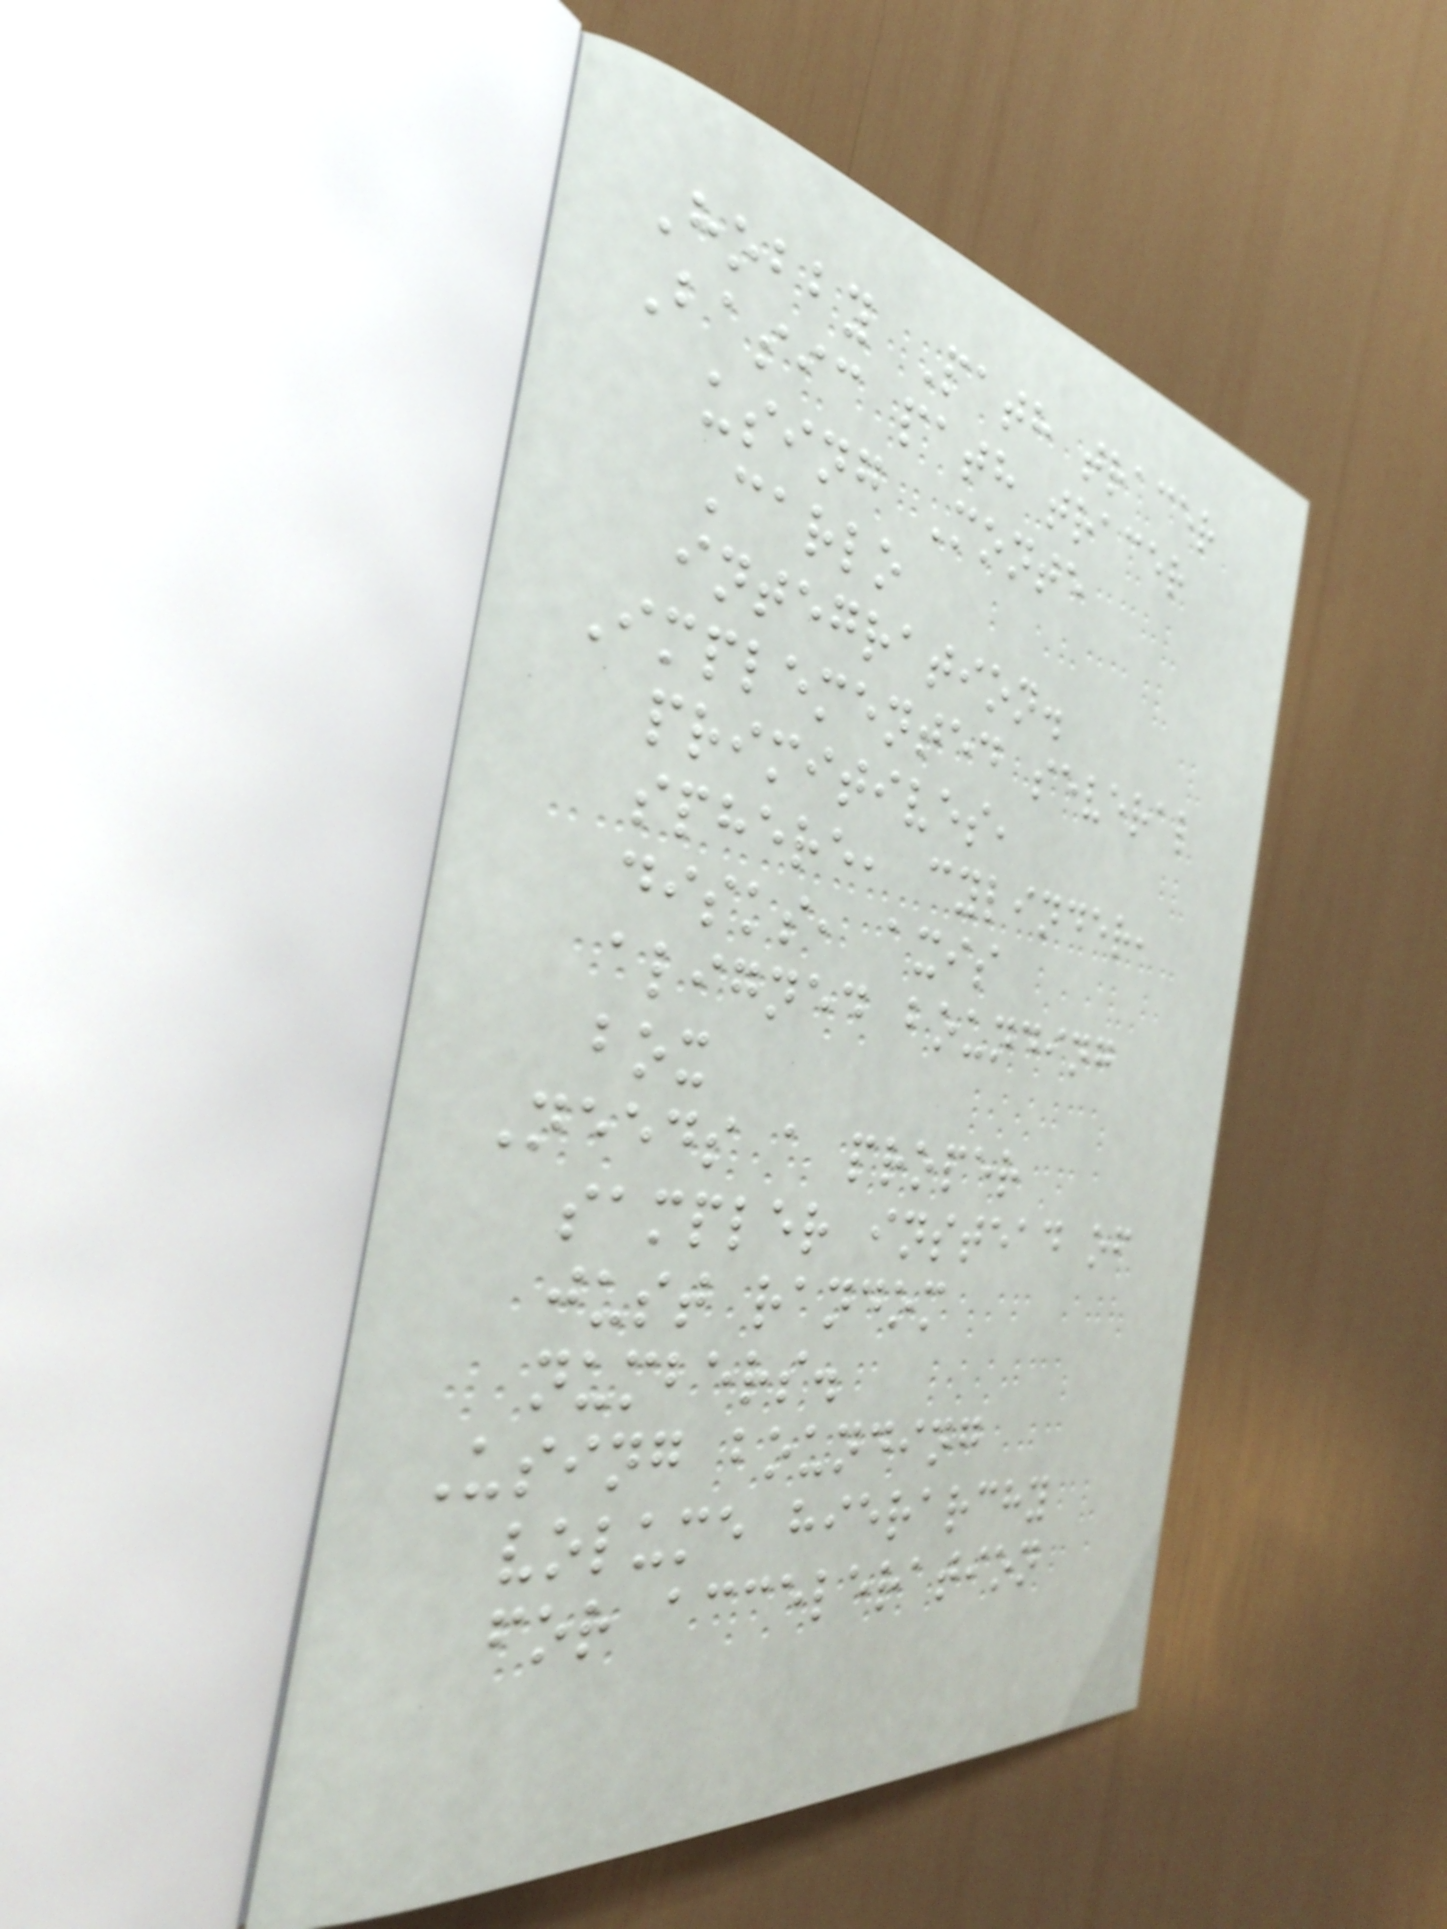Hobby Path tracer
Basic path tracer
using Monte
Carlo
integration.
Implemented several
primitives,
sphere, cylinder,
disks, axis
aligned bounding
box
Needs a proper
sampler instead of
just random
numbers.
Using bounding
volume hierarchy
for acceleration
